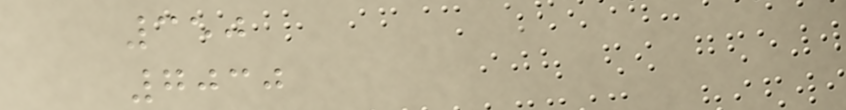350
7030
